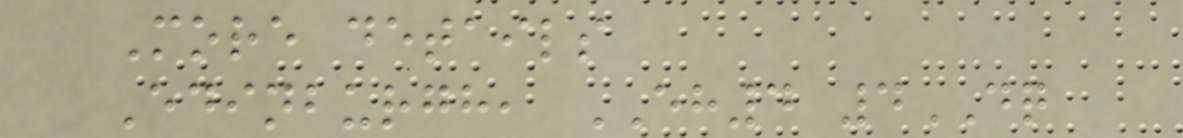More details
Edinburgh, EH4 4DQ
